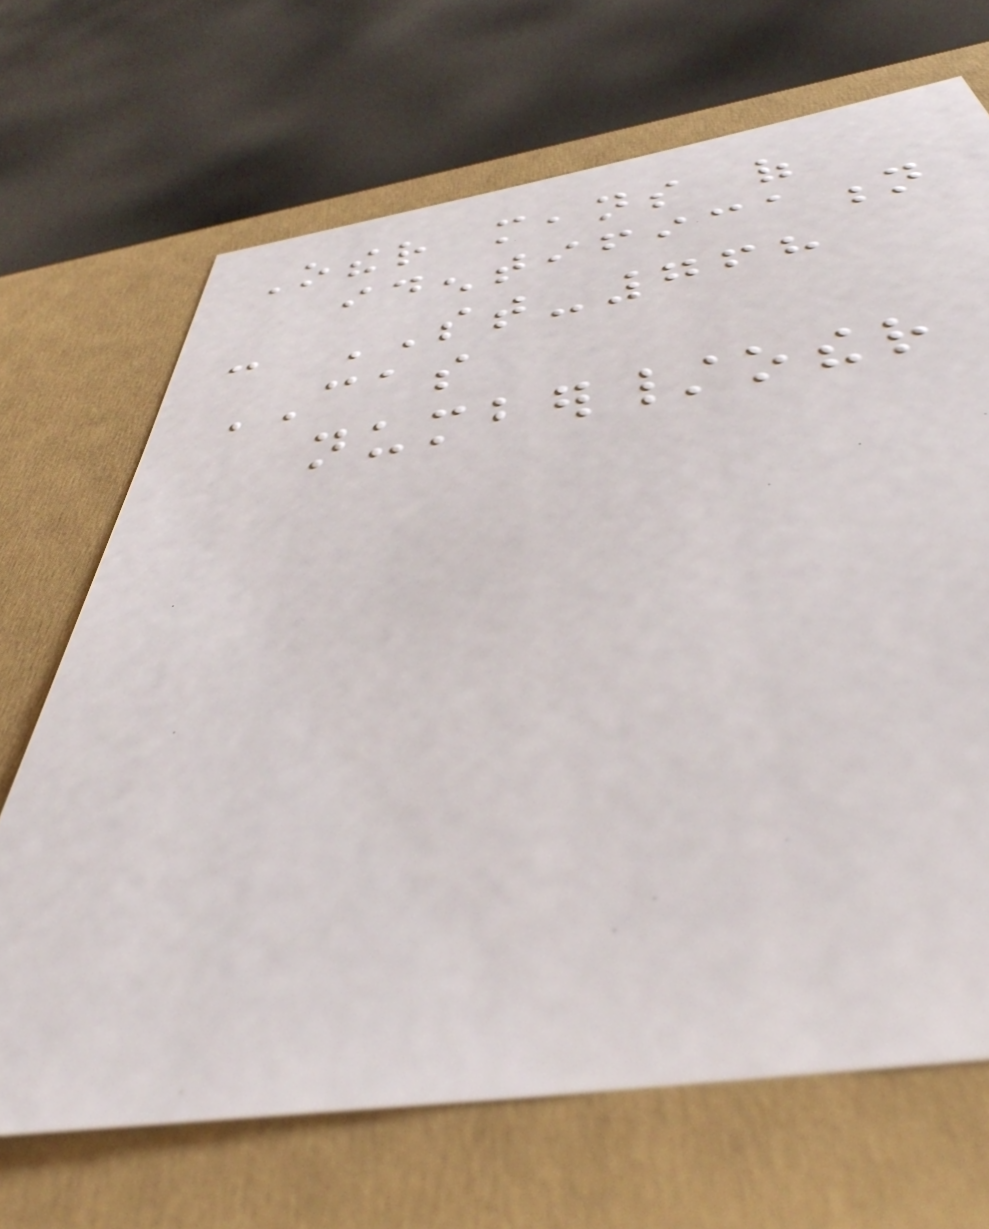Other means of
identification
: ST-768
CAS
number/other
